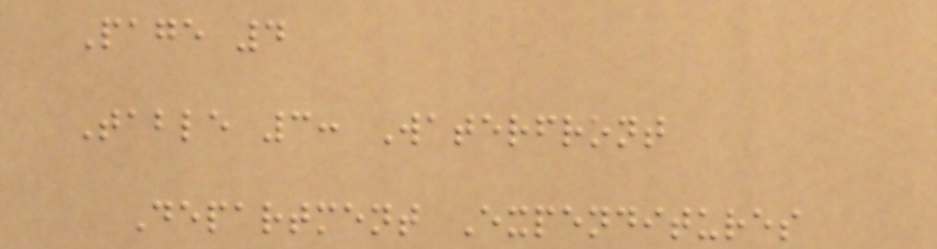Page 4
Table 3: Waterfront
Department Expenditures
